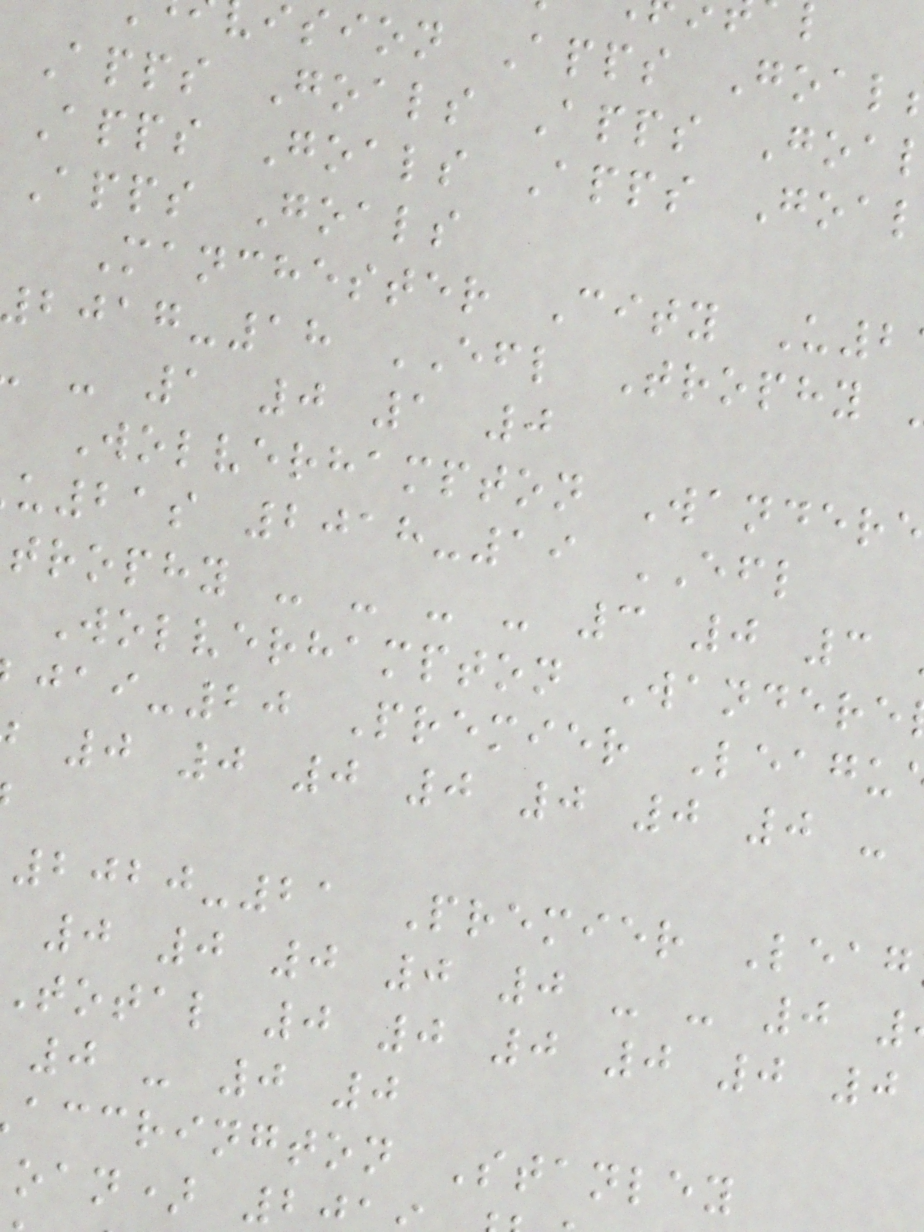ision Apps Goal
Apps Goals Apps Goa
Apps Goals Apps Goal
Apps Goals
Manchester City U2
-18 EFL Trophy
- 1 0 1 0
Wolverhampton Wandere
u21s 2018-19 EFL
trophy - - - - 3 0 3
Wolverhampton Wandere
-20 Premier Leagu
0 0 0 0 0 0 0 -
2020-21 Premier Leag
0 0 0 0 0 - - 0
total 0 0 0 0 0 0
0 - 0 0
accrington Stanley
oan) 2
